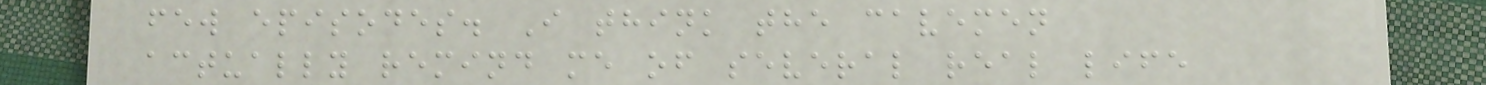few episodes. I think the cavemen
actually remind me of several real life
